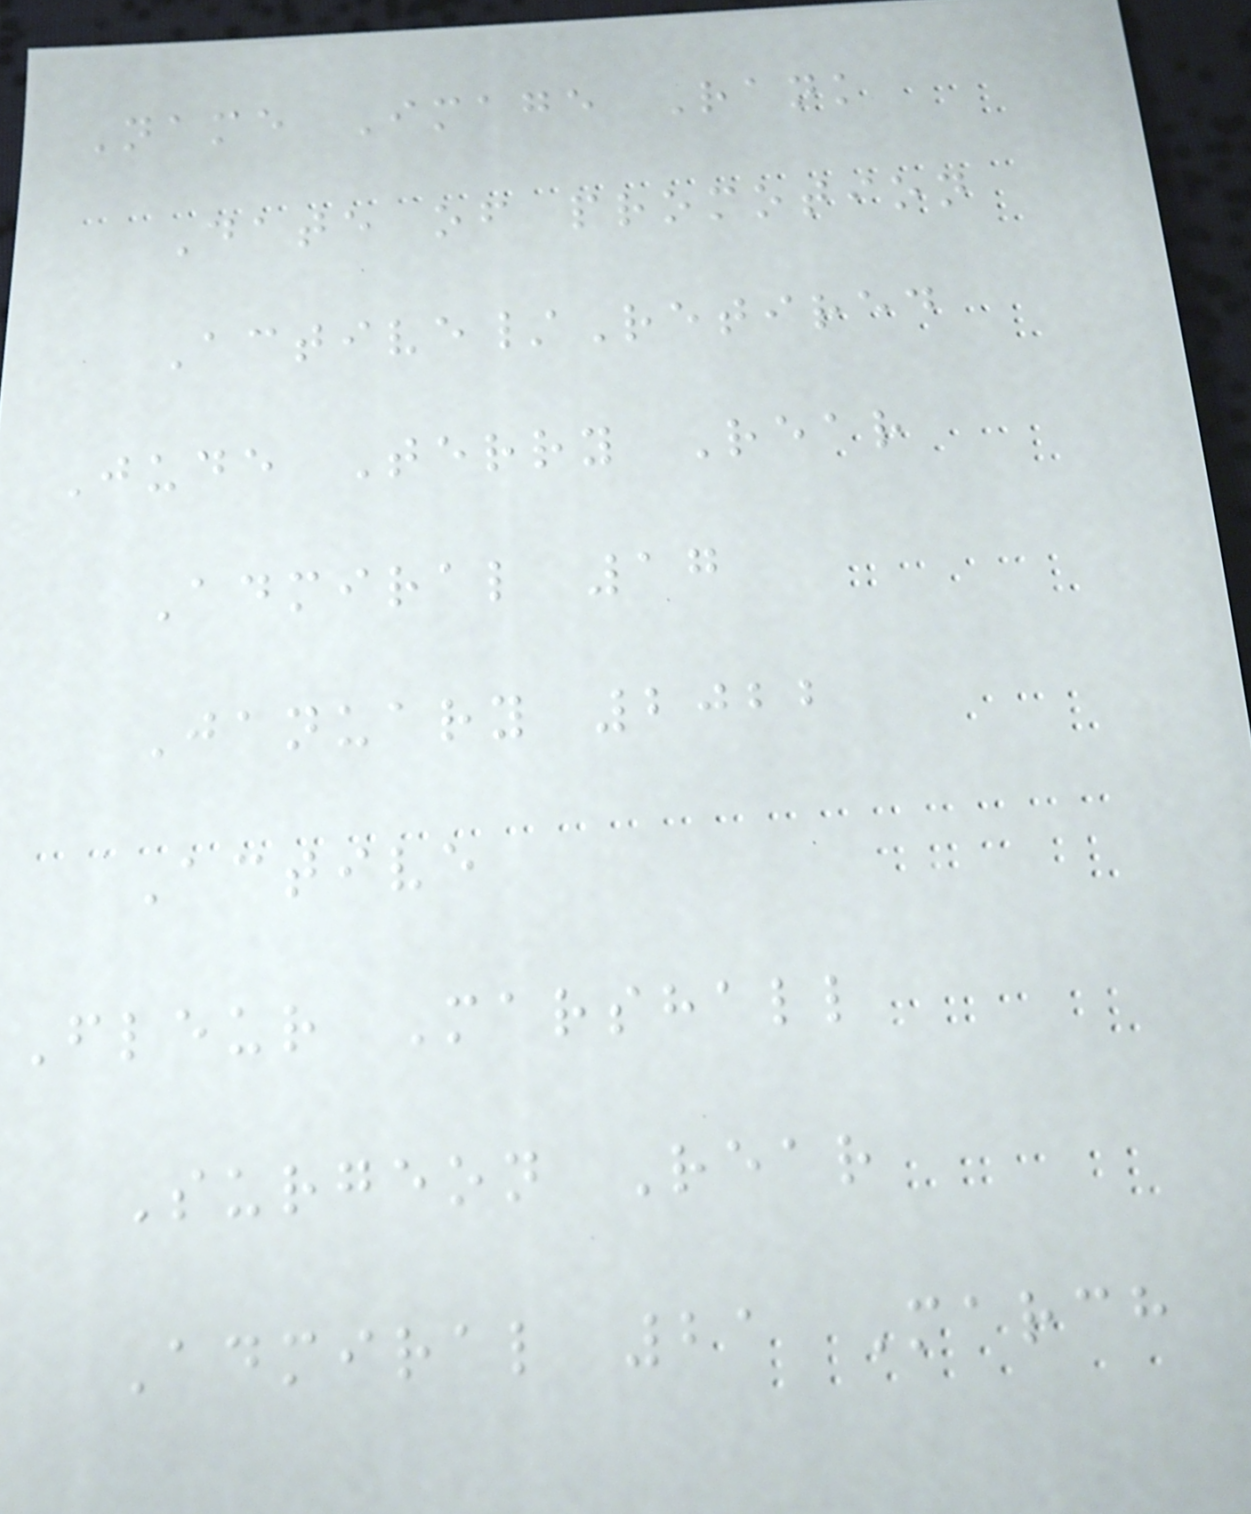Name Image Rank
Date of promotion
Active/Retired
Jude Terry Rear
Admiral 17
January 2022
Active
Fleur Marshall
Surgeon Rear
Admiral 21 March
